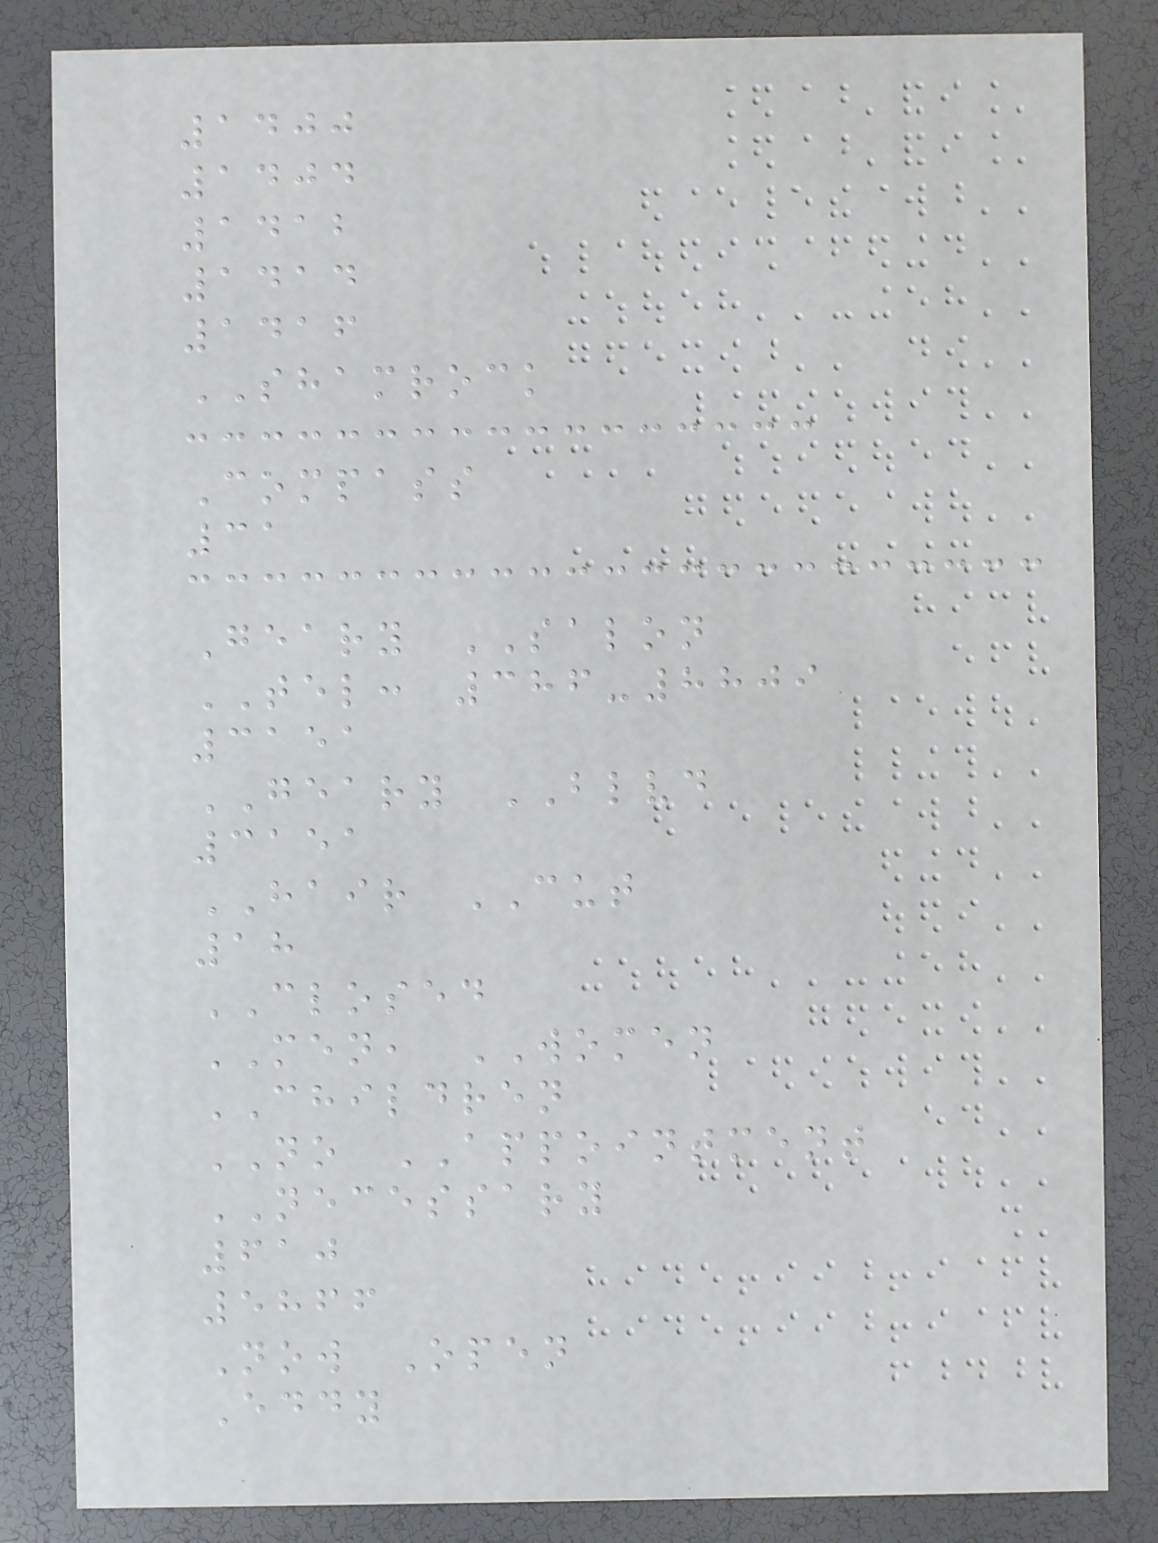1400
1404
1412
1414
1416
SHAMROCK
Compass
31
Geary SALON
TEL: 386-8809
3151
GEARY BLVD
3151
HAIR CUT
18
CLOSED
MEN, WOMEN
CHILDREN
NO APPOINTMENT
NECESSARY
610
5866
Now Open
Eddy
